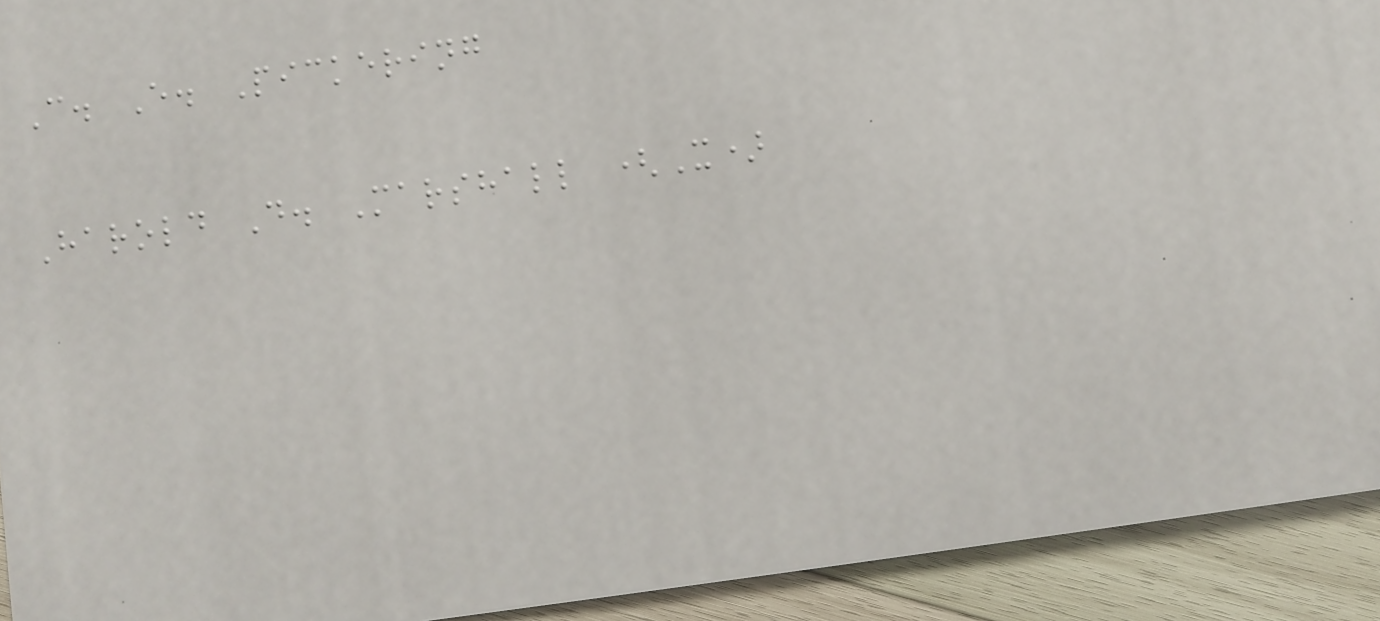C. E. Pickering
Harold D. Marshall (X)
